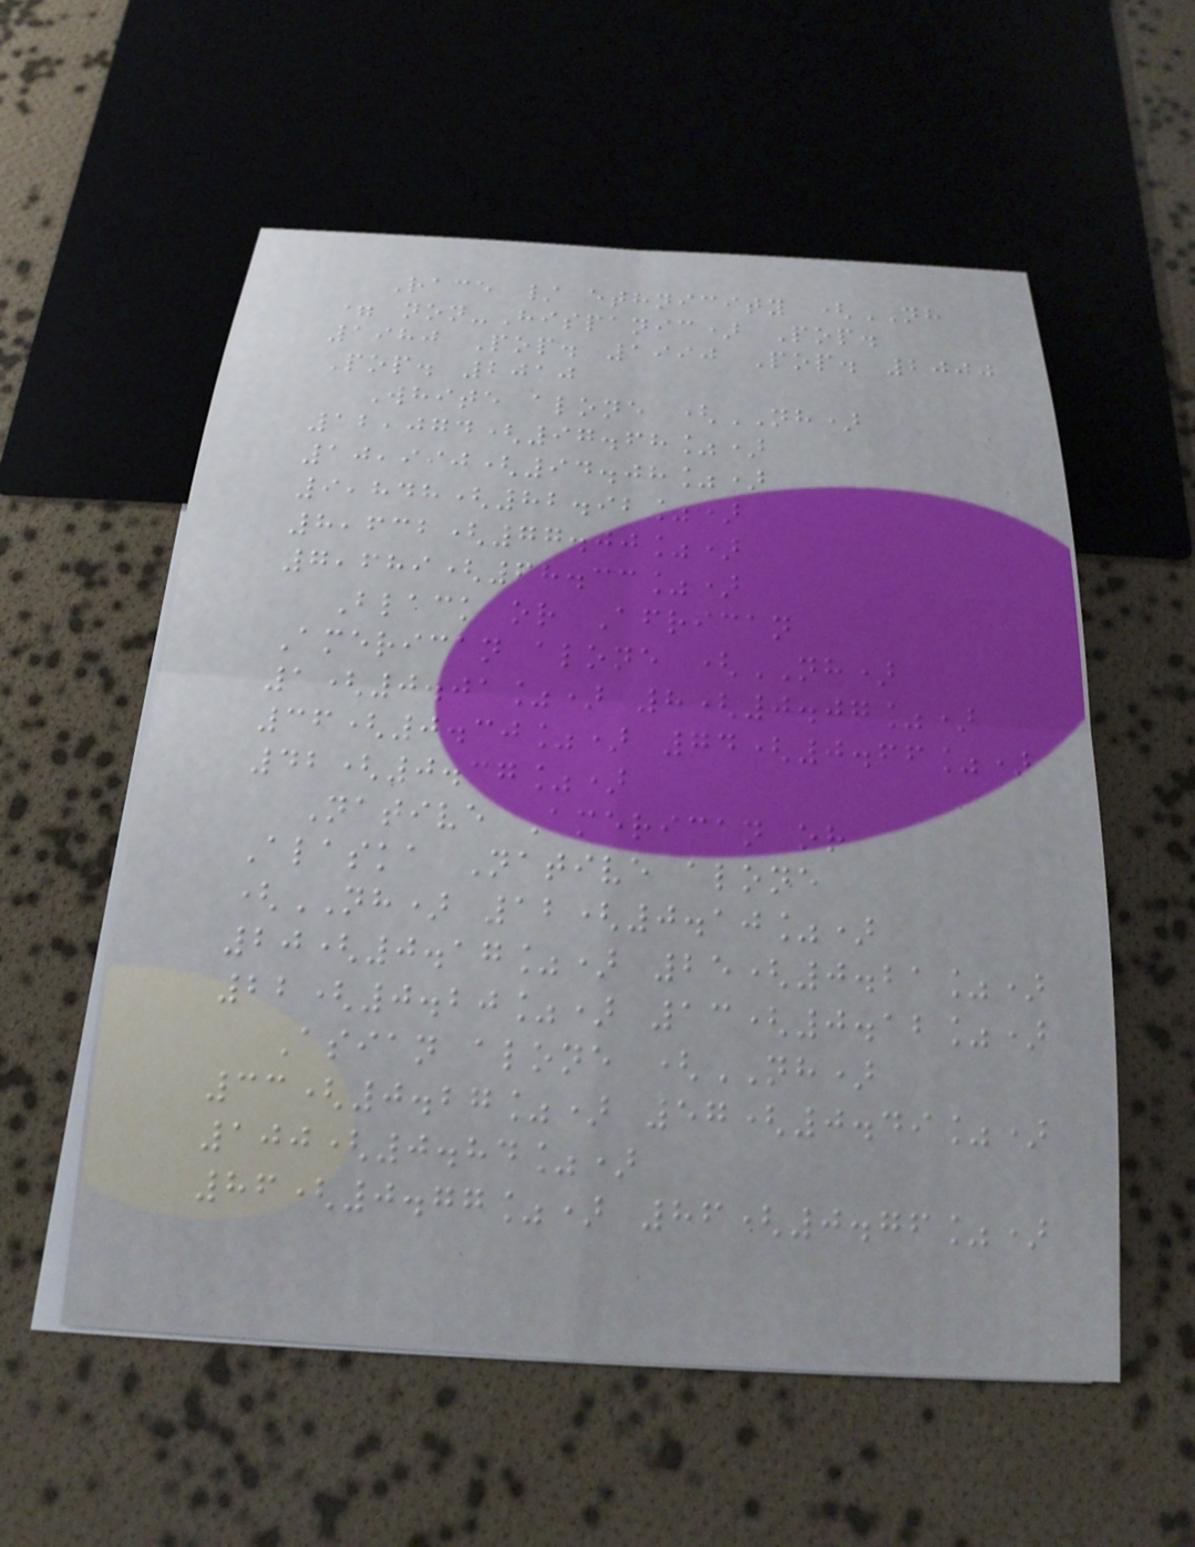Race / ethnicity (NH
= non-Hispanic) Pop.
1980 Pop. 1990 Pop. 2000
Pop. 2010
White alone (NH)
12,074(97.68%)
10,990(94.08%)
9,848(82.92%)
8,632(77.00%)
7,689(68.33%)
Black or African
American alone (NH)
1(0.01%) 8(0.07%)
36(0.30%) 74(0.66%)
42(0.37%)
Native American or
Alaska Native alone
(NH) 12(0.10%)
20(0.17%) 25(0.21%)
22(0.20%) 13(0.12%)
Asian alone (NH)
33(0.27%) 57(0.49%)
100(0.84%)
86(0.77%) 86(0.76%)
